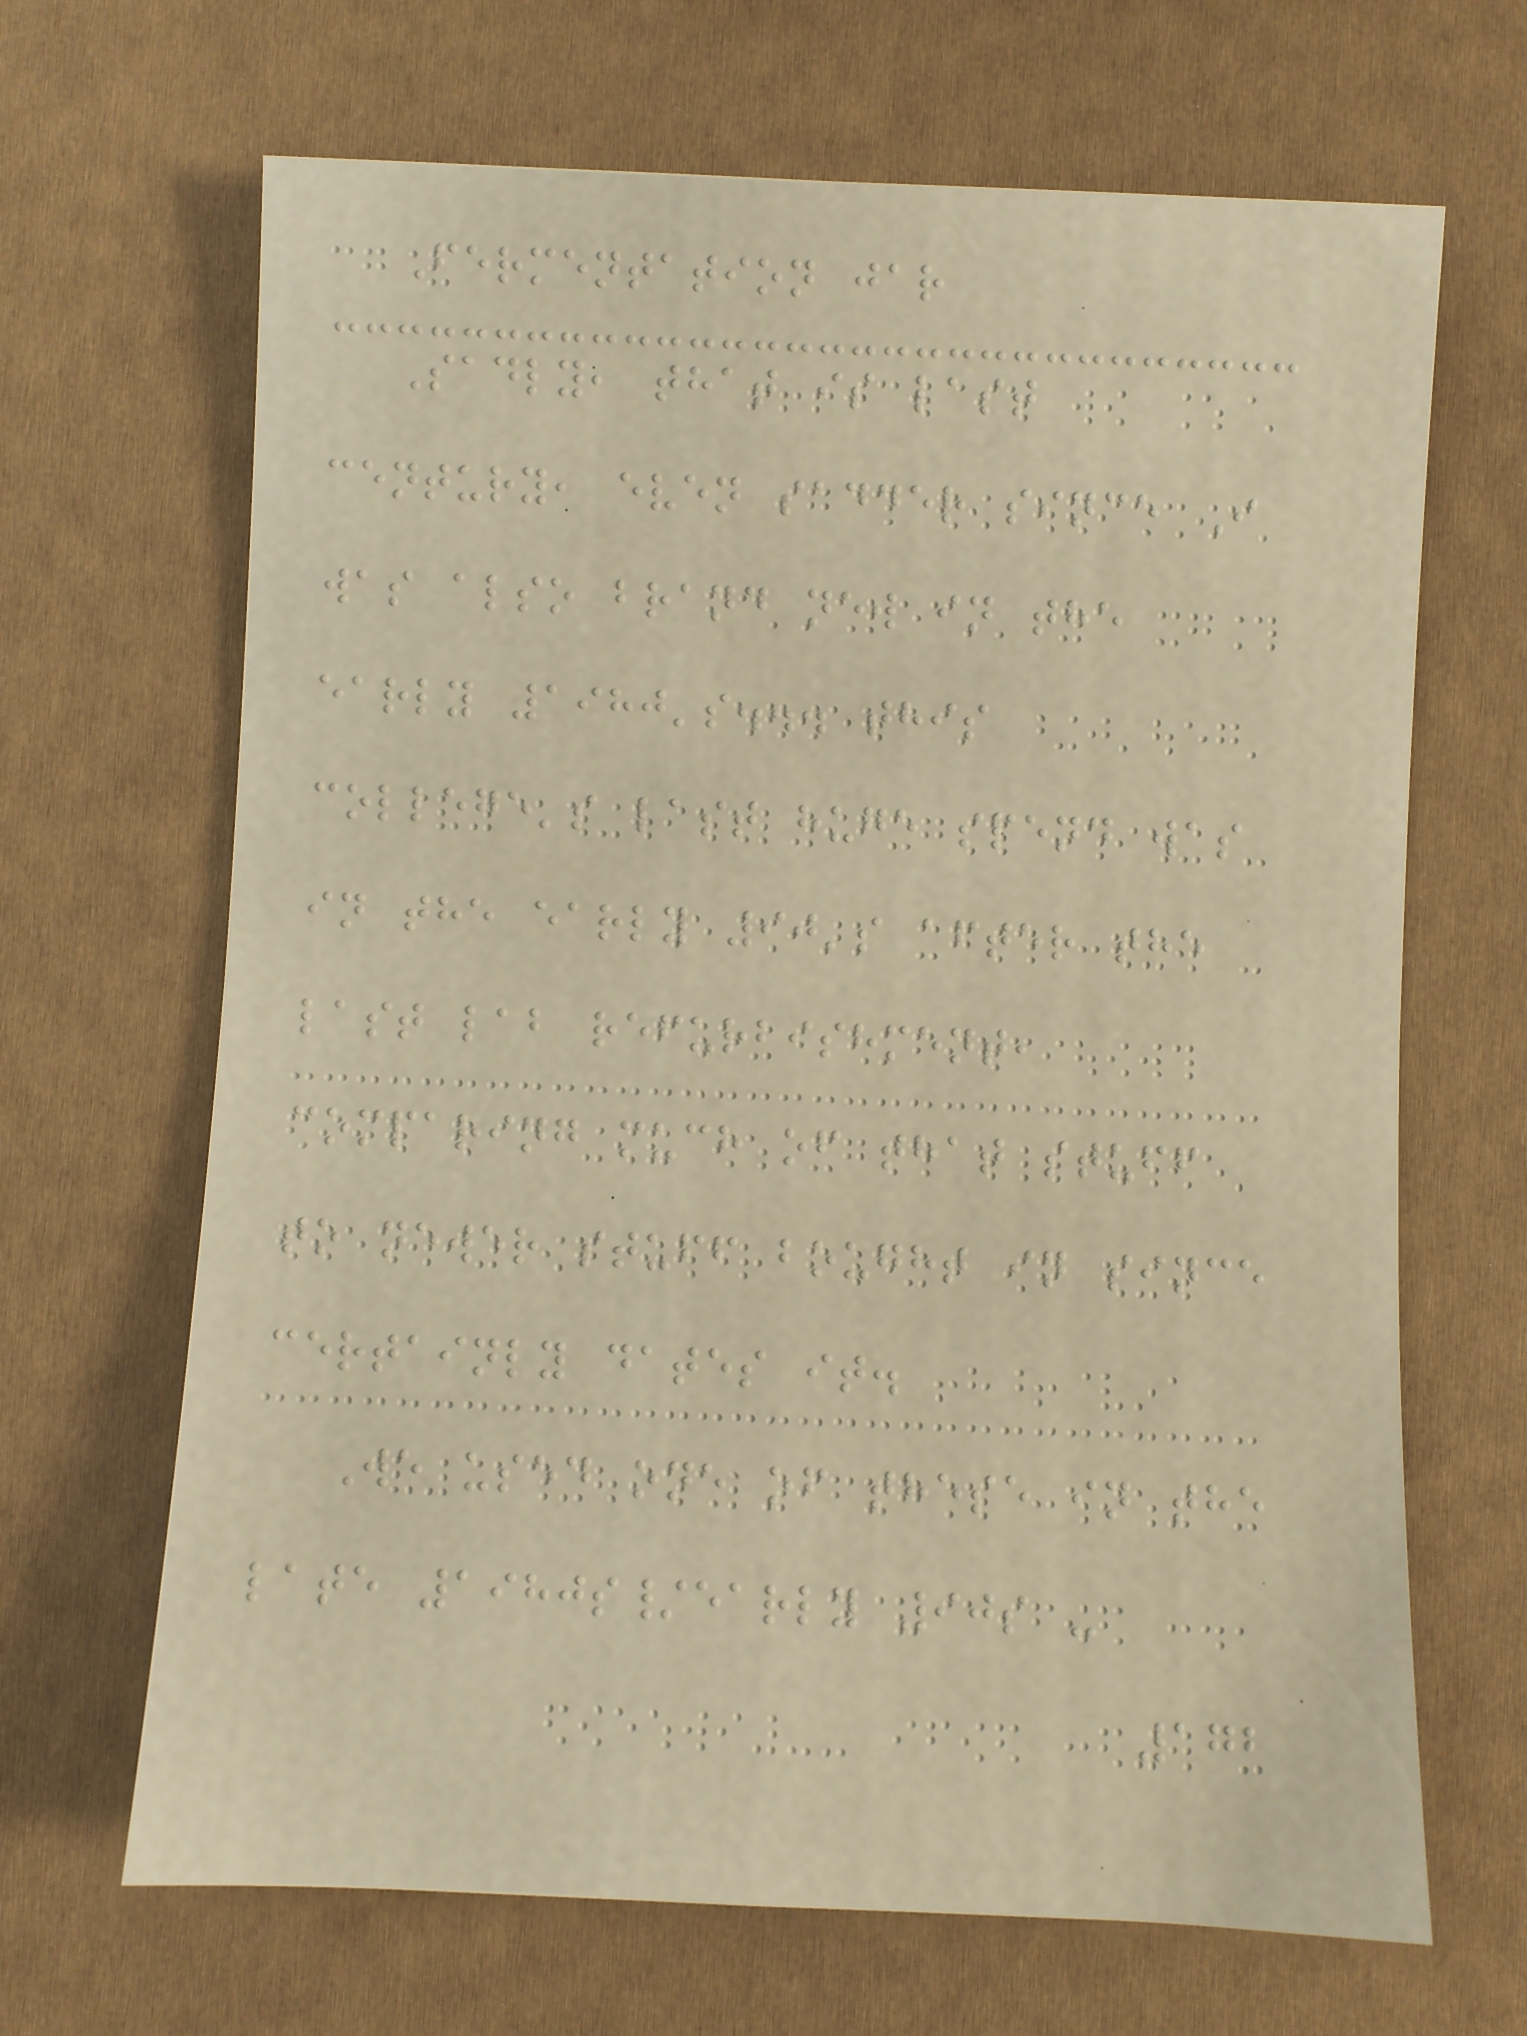Fermentation jar
Sadly, that is last
century, even sadder since I
was also brand new in the
early 1980's... this
college's last huge spend was
in the early 90's after the
last lab refurbishment,
comparing much of that stuff
to newer stuff bought in since
certainly dates it.
We used one of these in the
late 1980s/early 90s -
172
